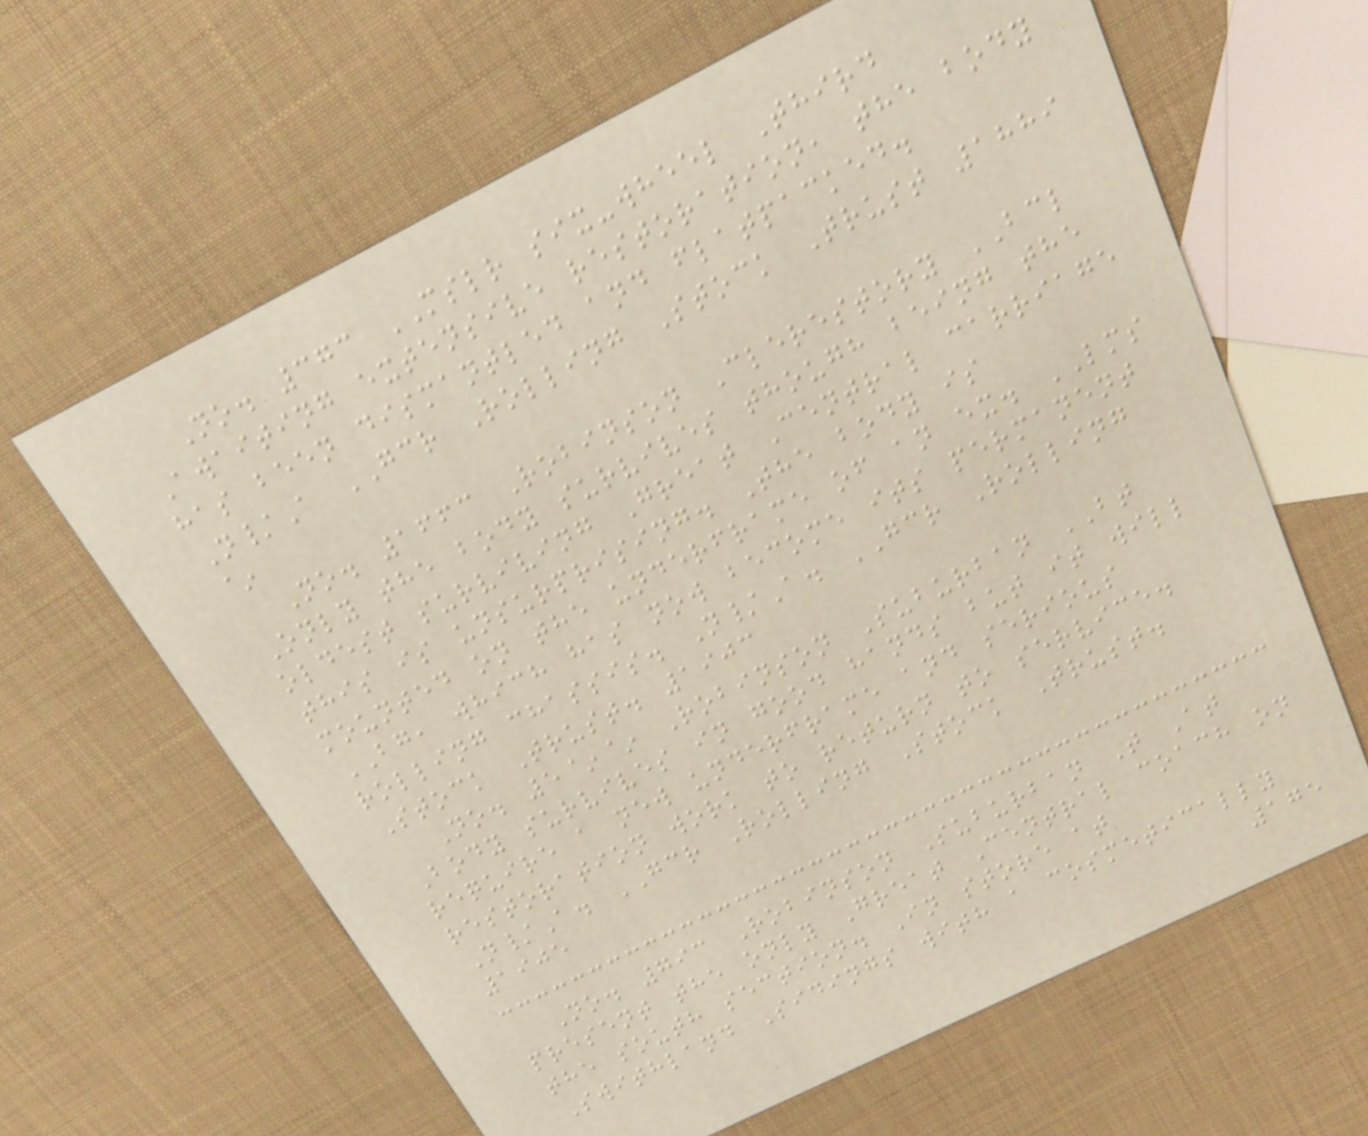No. 373 MSLR six-wheel Third
Awaiting extensive restoration, the body
has been dismantled and flatpacked.
N/A GCR Rolling Stock Trust 1889
~
No. 1663 Robinson Clerestory BCL
Only the body survives though being the
oldest surviving Great Central carriage
this is unsurprising. The body is
mounted on the underframe of an ex. LMS
BG, which has now become its permanent
rolling chassis. N/A. GCR Rolling
Stock Trust. 1903
No. 5~~ Robinson Suburban BT
Body survives in good hands but it will
require a new underframe and serious
restoration work to return to service.
N/A. GCR Rolling Stock Trust.
1905
No. 793 Robinson Suburban T At
present the only Great Central coach on
the south section. In store at
Swithland Sidings with a cosmetically
175
